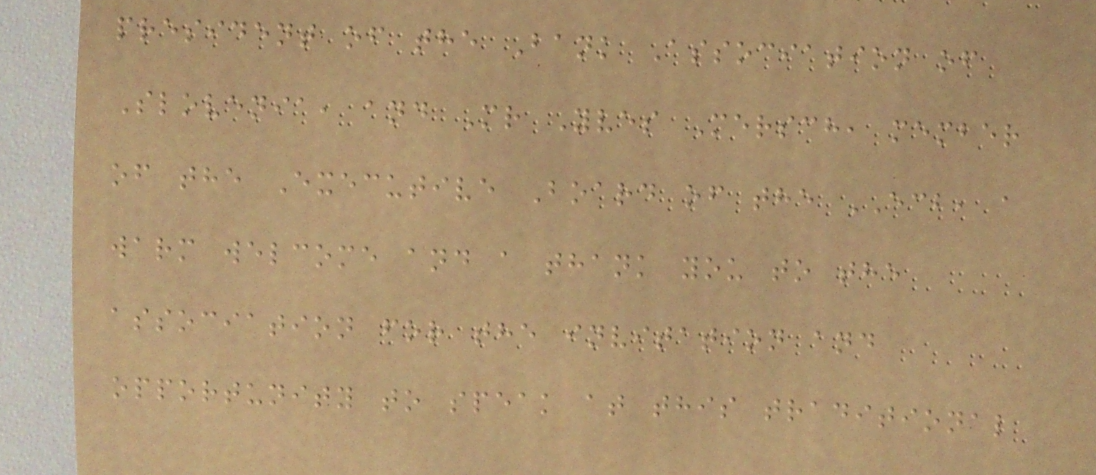president of the Bank Association of
Slovenia, and Mr Yves Mersch, member
of the Executive Board of the ECB, a
warm welcome and a thank you to the
association for the invitation and
opportunity to speak at this traditional
